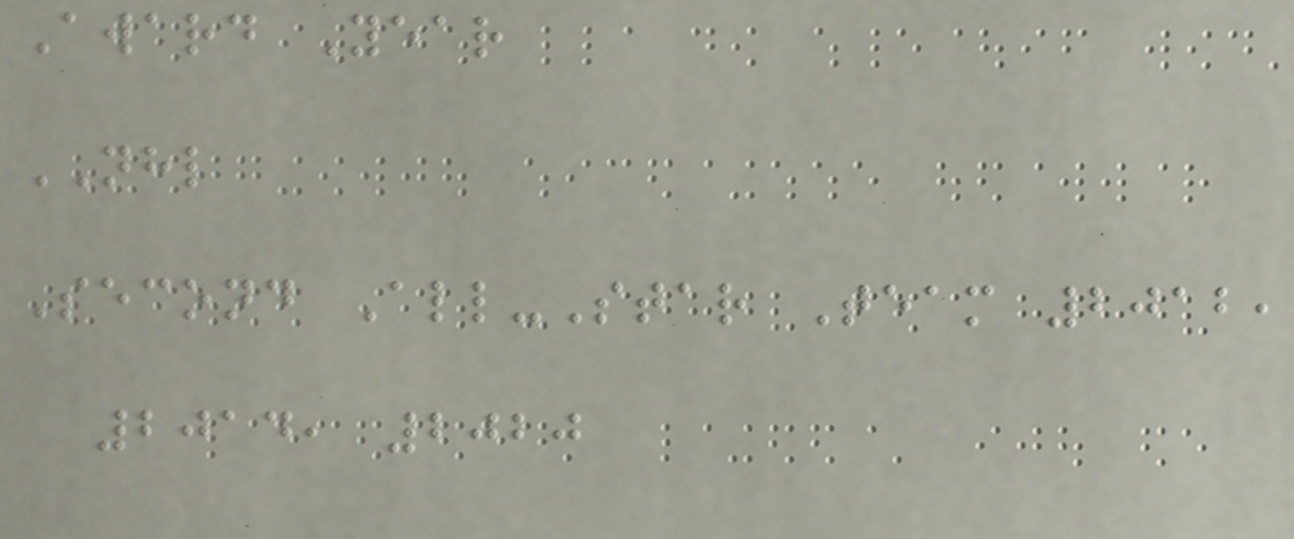Award Year
NHL
Second All-Star Team 2012,
2014, 2020
